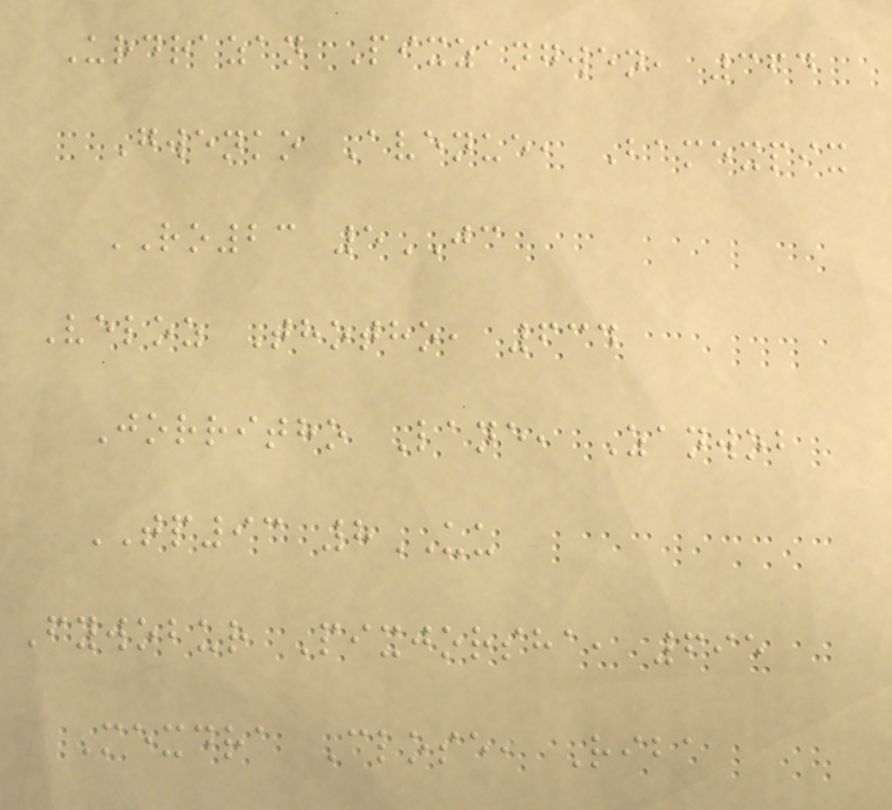Urdrazan Pixzangwen, 364
Gwenko Avenue, Bamexpix
RO23 5JC
Veloz Thotho, 634
Jorritho Lane, Zanwob
TP93 8UU
Fywobur Pixjorsha, 695
Mexdra Close, Riba
